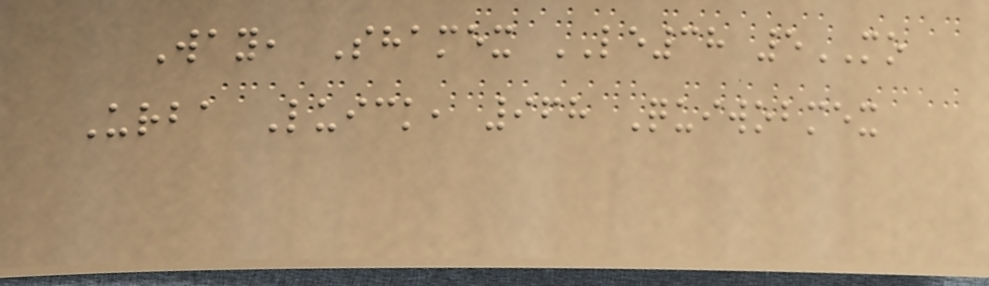Way, Shamex LE38 5MO
Urba Luick, 968 Quiwobmex
